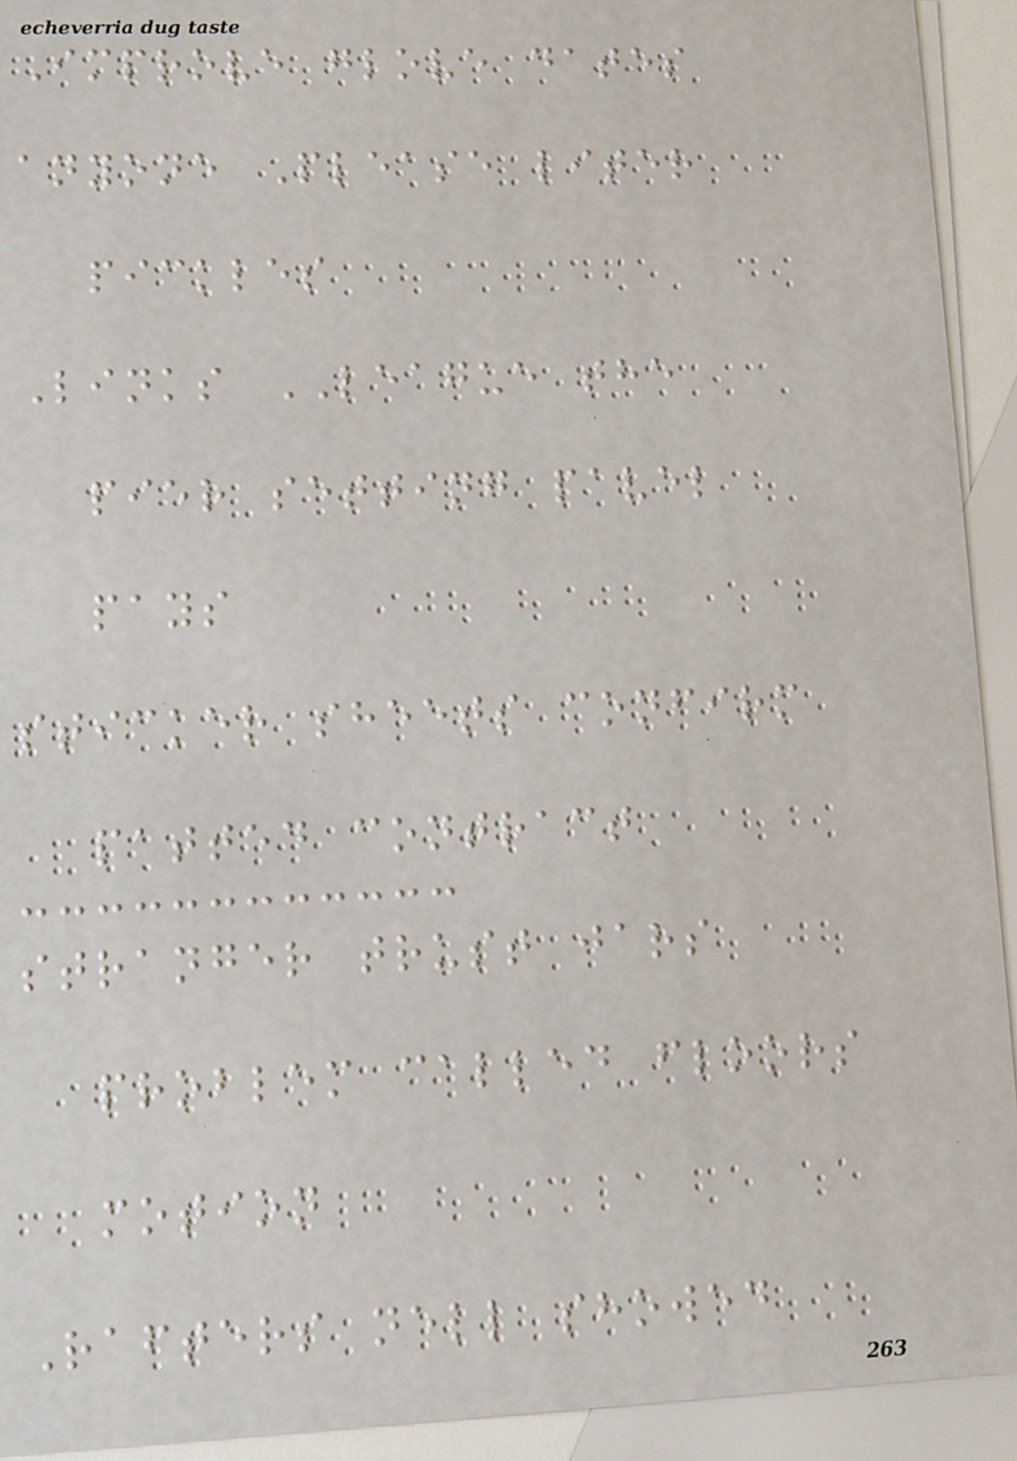Improve glove dates
anyone Please liter
pickles
Links LEAGUE the
pier setting pavel
pays
sticker sheets confirm
patted contract
stranger trust jars
problem called floors
motion
Rafters nell showed
